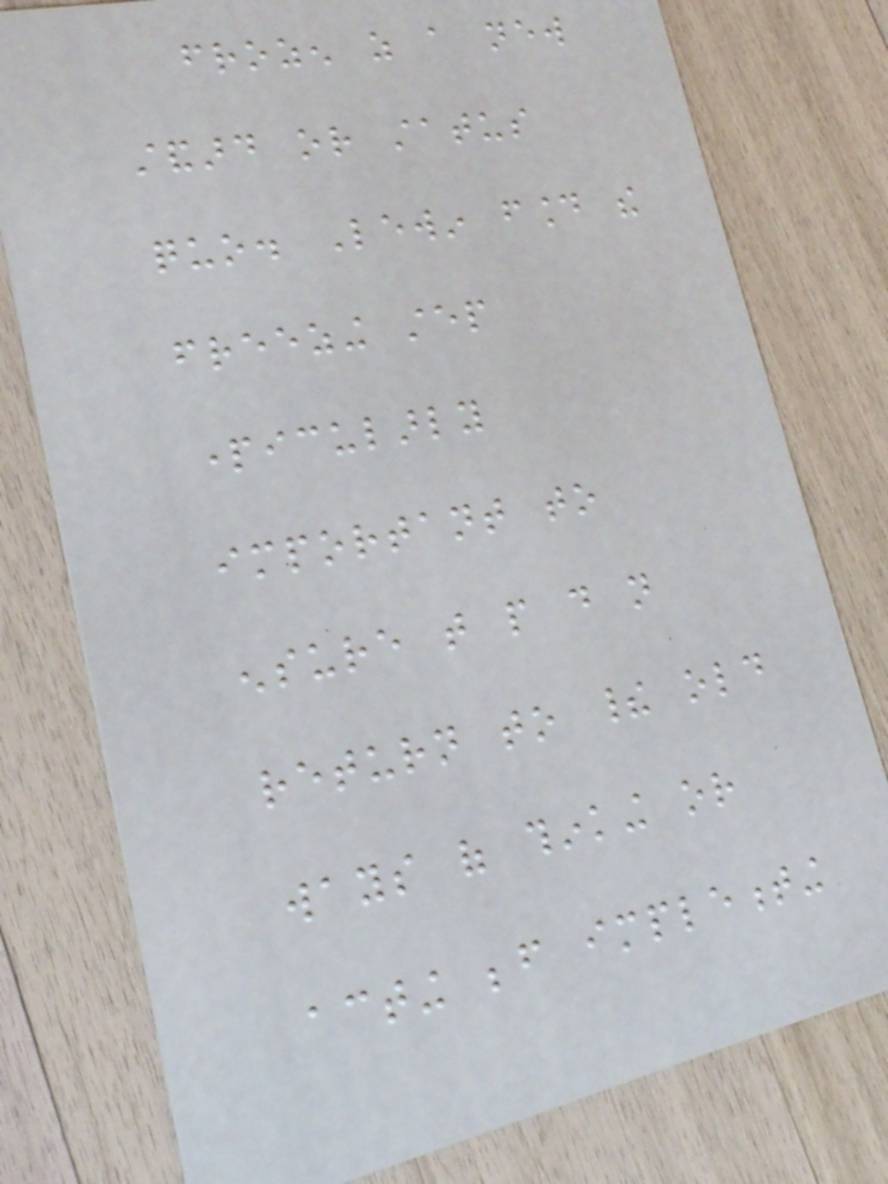frozen as a new
standard or status
quo. Lewin found the
freezing step
particularly
important to
ensure that people do not
return to their old
ways of thinking or
acting before implementing
